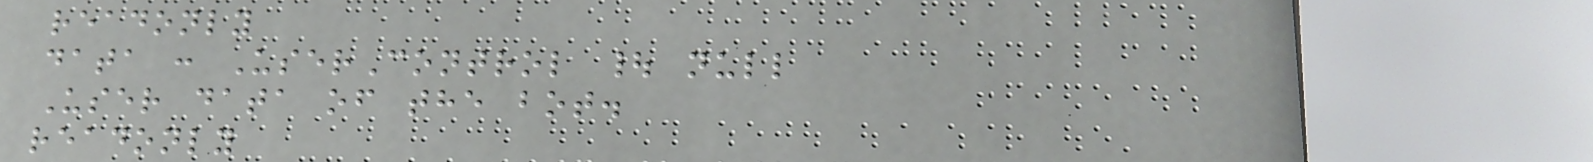readonly
data : UserControl | null
User data of the bot.
readonly
